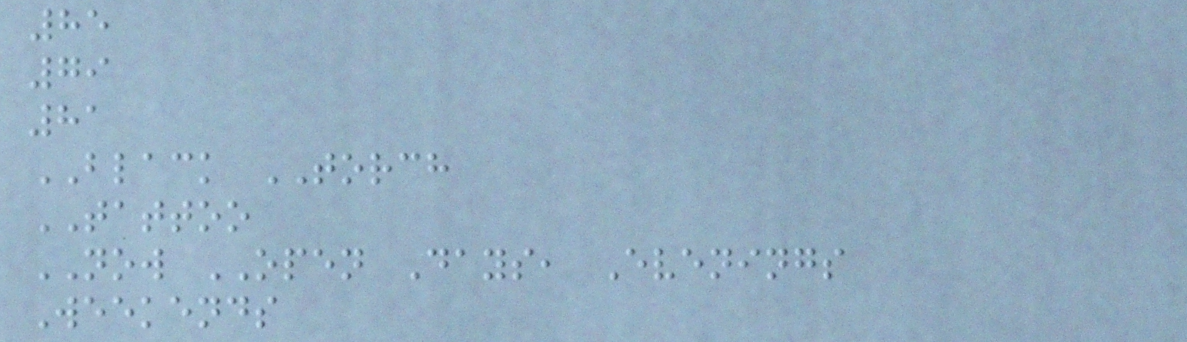85
79
81
BLACK TORCH
TATTOO
NOW OPEN Days, Evenings
Weekends
